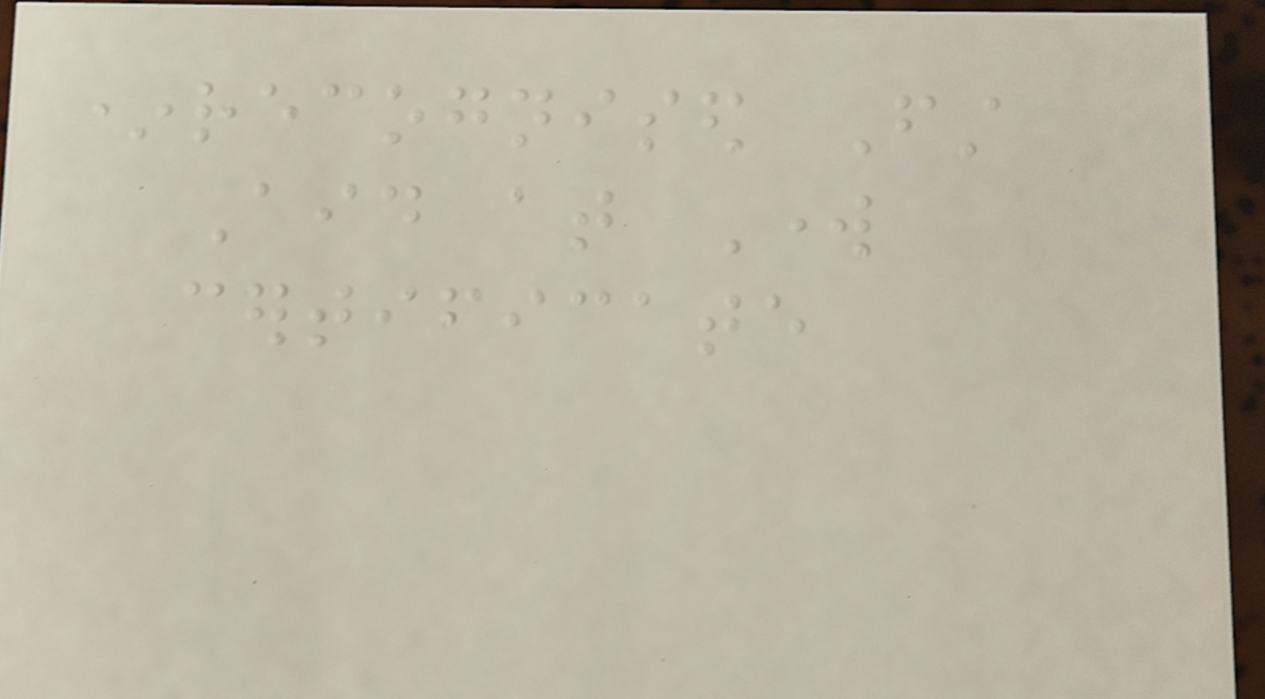*recognised First
Aid at Work
certificate
